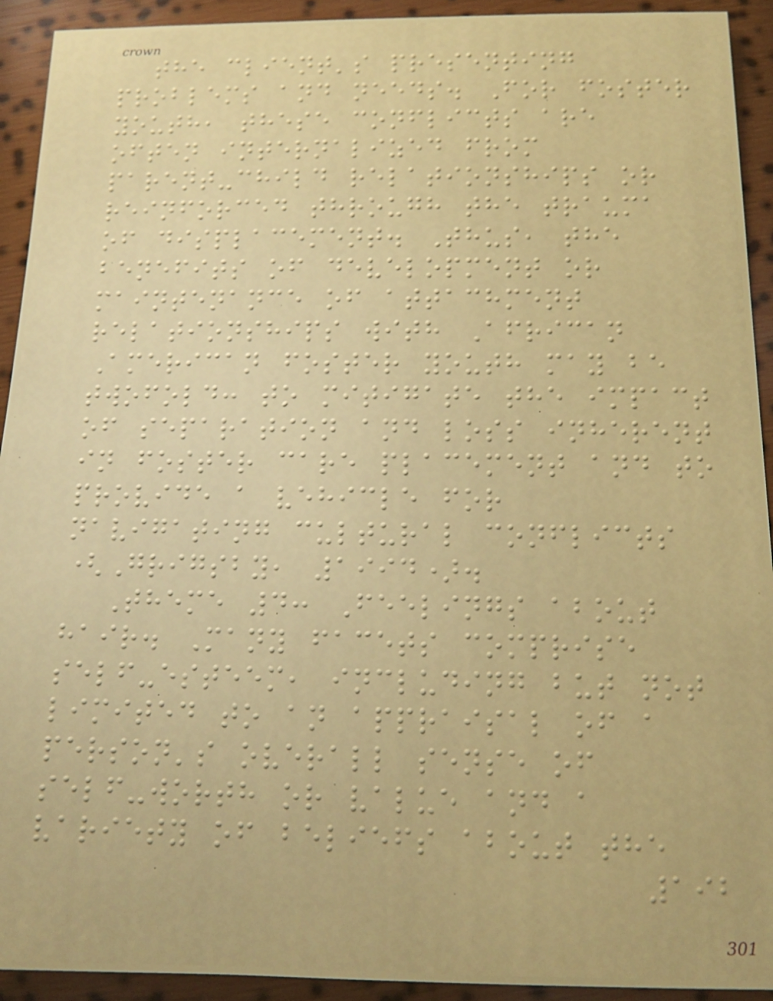the client's presenting
problems and needs. For foster
youth, these conflicts are
often internalized from
parent-child relationships or
reinforced through the trauma
of displacement. Thus, the
benefits of development or
maintenance of attachment
relationships with African
American foster youth may be
twofold: to mitigate the impact
of separation and loss inherent
in foster care placement and to
provide a vehicle for
navigating cultural conflicts
(Grigsby, 1994).
Theme 4: Feelings about
hair. Many facets comprise
self-esteem, including but not
limited to an appraisal of a
person's overall sense of
self-worth or value and a
variety of beliefs about the
192
